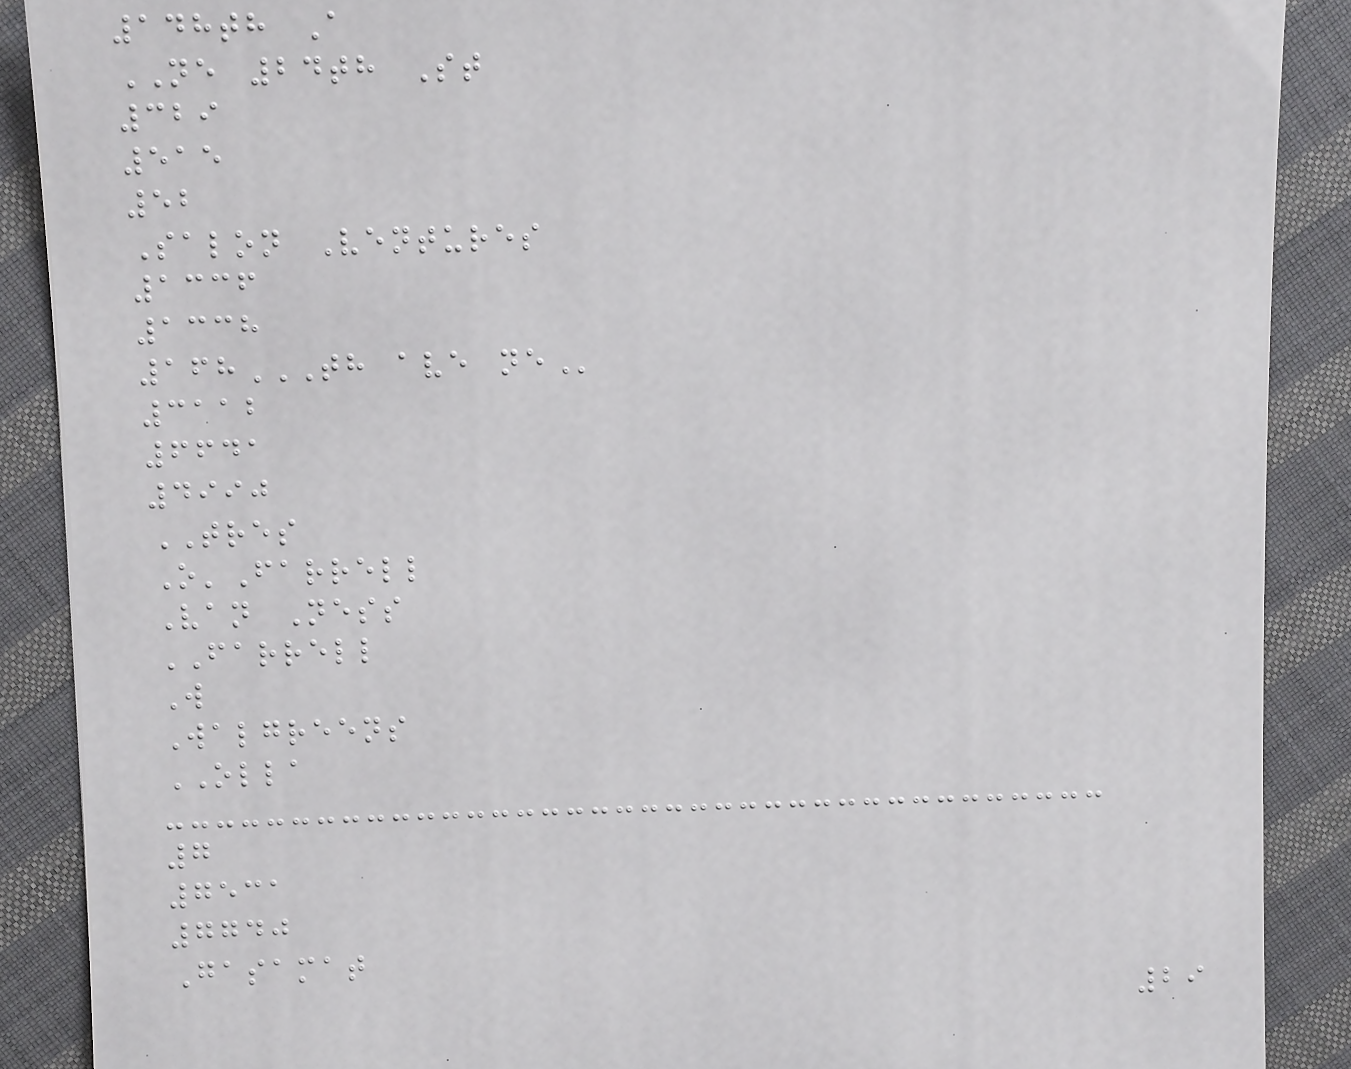148th A
NE 24th St
329
515
52
Salon Ventures
1336
1338
168TH AVE NE
3112
6641
4990
TRES
O'Farrell
Van Ness
FARRELL
W
Walgreens
OLLA
7
7531
7740
Gasamat
29
